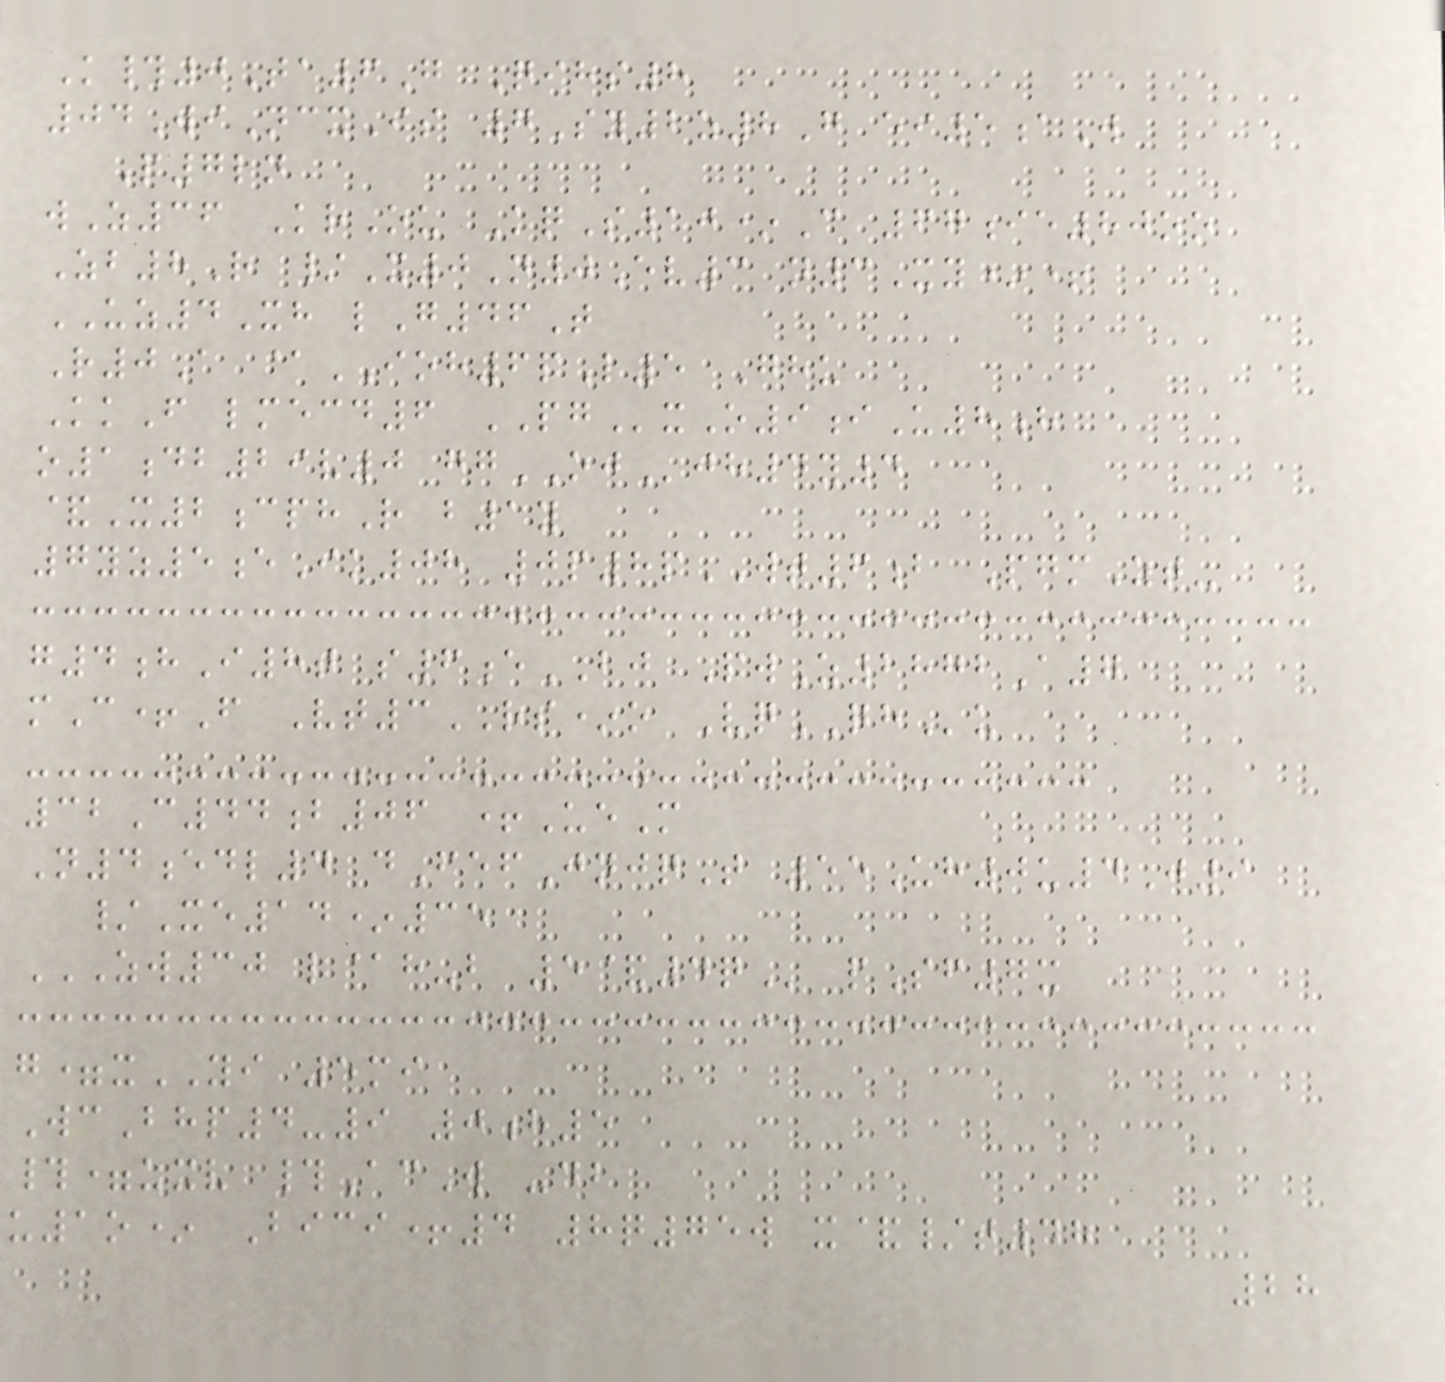K#0Ta6G Qihs8
04WiNcxIs 7Sy2z8G ei5aW
P7ln
wZ36 KrOu KqS10*C 67ie80oo
Zb8R /X0N0Ev3 n3Xy*+
UZ4Xh lG46T
R0A @IOH6pL5 Ghu
KkF lmecd6 PGxO9iU8h
o1db29v0 ggOJjh4y4
&X2cphR b1y
7yz5eIk08 0p8pWT6b PgmZt-
g4hI8t s6eBJ PwZ2872A7
mC+F Vt3RS*o VqQHu
32C44b06 +UeM
N4edl4 dFefJnjqT 55Uh0u4J9
/Xe14*35
ZW30 L@H-B 5&4Q pSf7x
g=xYI 5mi
WcBhp4-9 0h5
#=uxv #AcW -db
u1o* Bici+4 8q75w x&/t48
28
